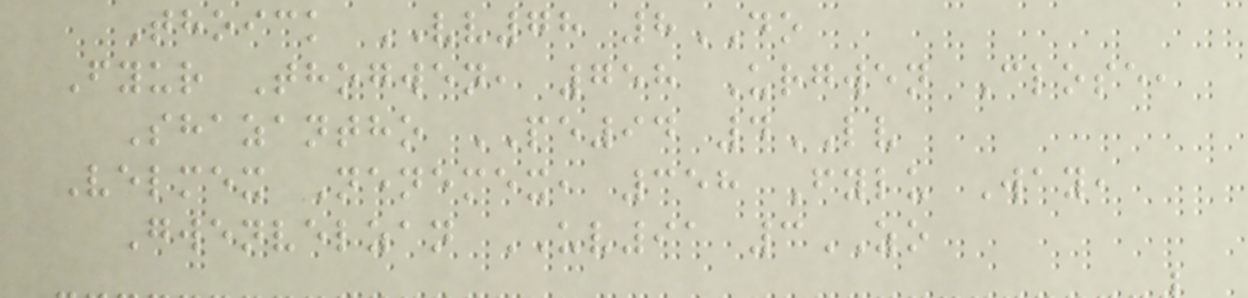Thoick VV78 8DO
Fyur Thogwen, 758 Urgwen Close,
Shazantho PE94 4LV
Velmex Nenemex, 358 Fylu Way,
Gwenvelzan UV91 3ZO
